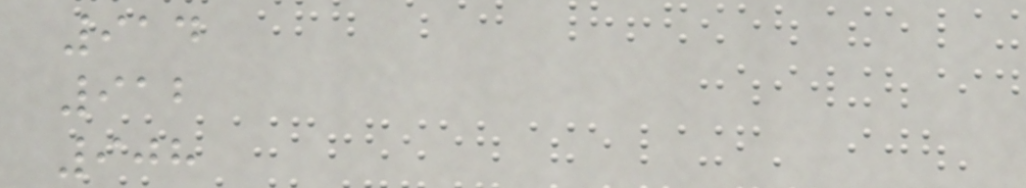914
912
908
